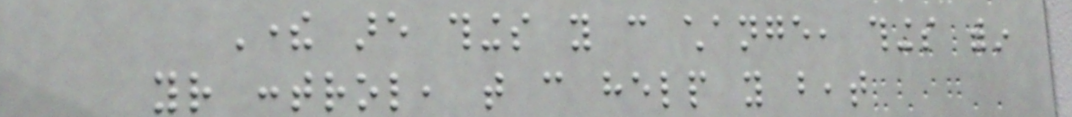There are things you can change, things within
your control, that can help you beat
